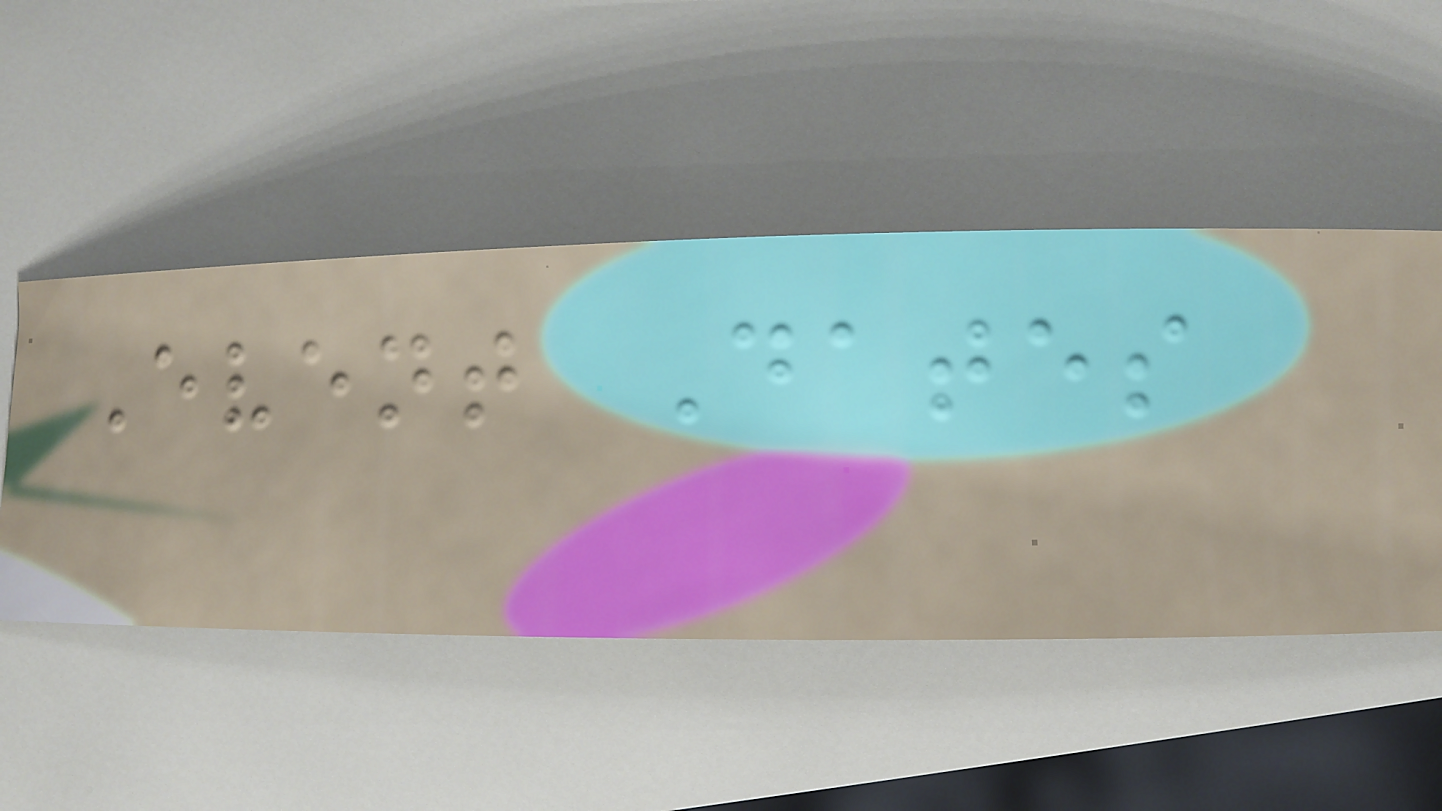Event Dates
